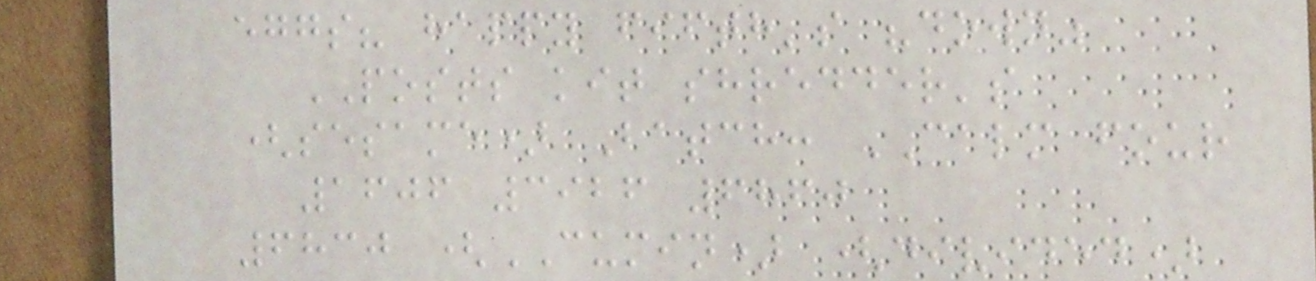eggs? happy fifth's "down"
POSTS kit shredder's
(sesame) Batch: CALM four
1606 3926 6860
6830 (CUMIN) (divided)
